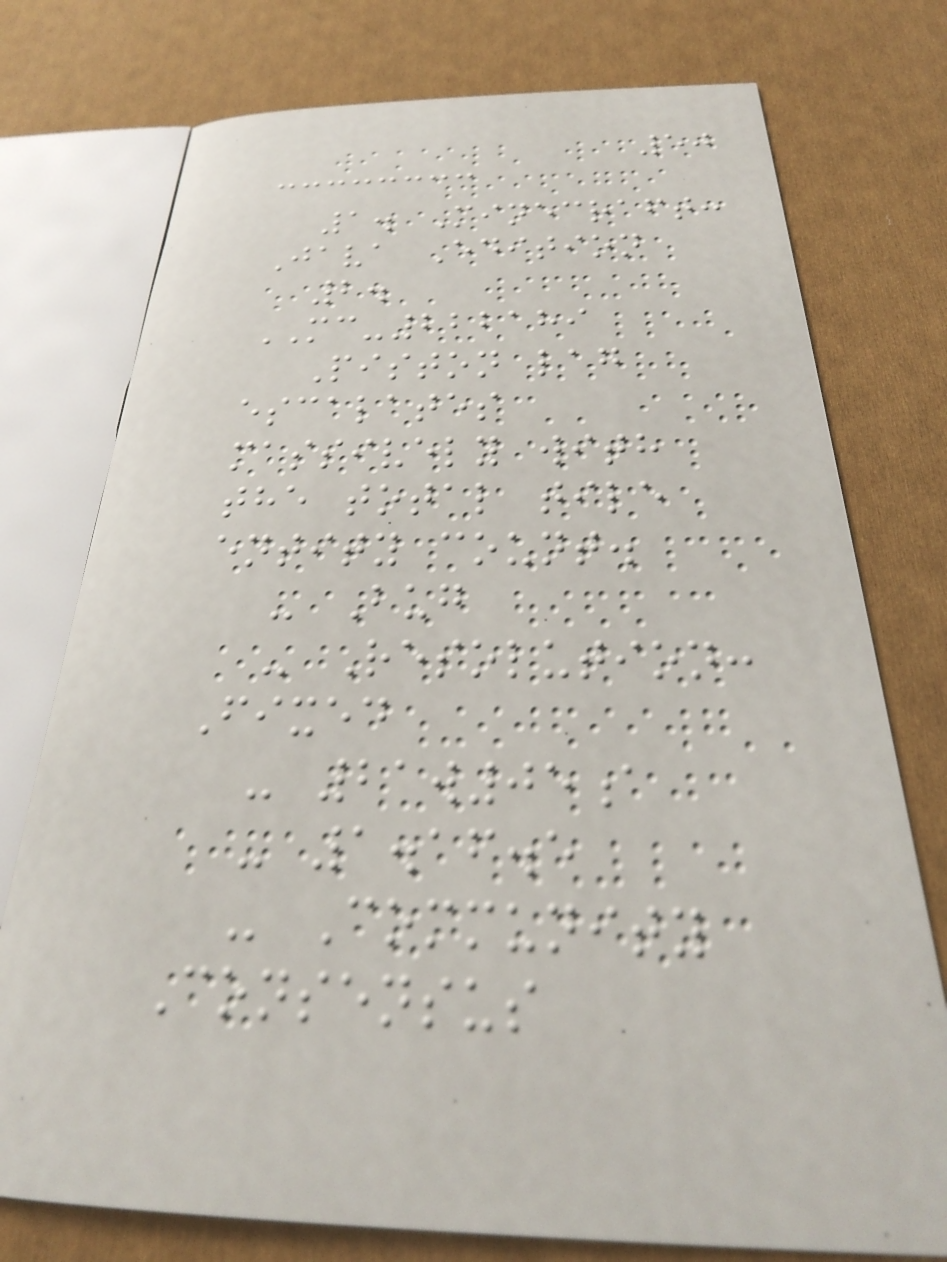50
1. Minecraft:
Java Edition
2.
MC-222189
Piston lag
escalates
massively with
the total tile
entity count.
- Bug
- Resolution:
Fixed
- 21w05a
- 1.16.5
- Community
Consensus
